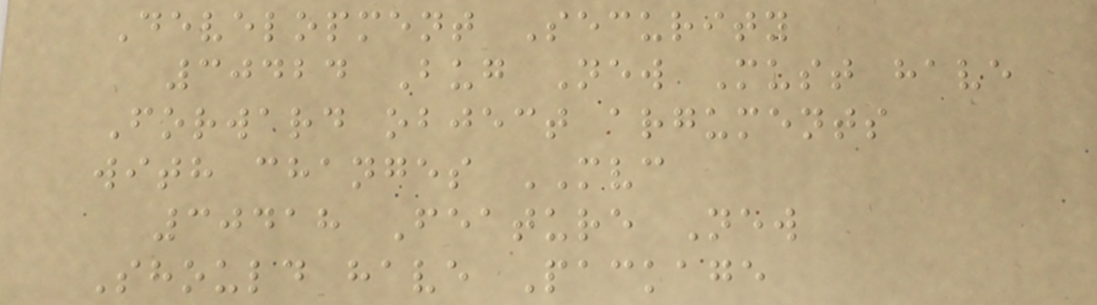Development Security
30424 Bug New Must have
Forward object arguments
with changes MVC
30418 Feature New
Should have Package
